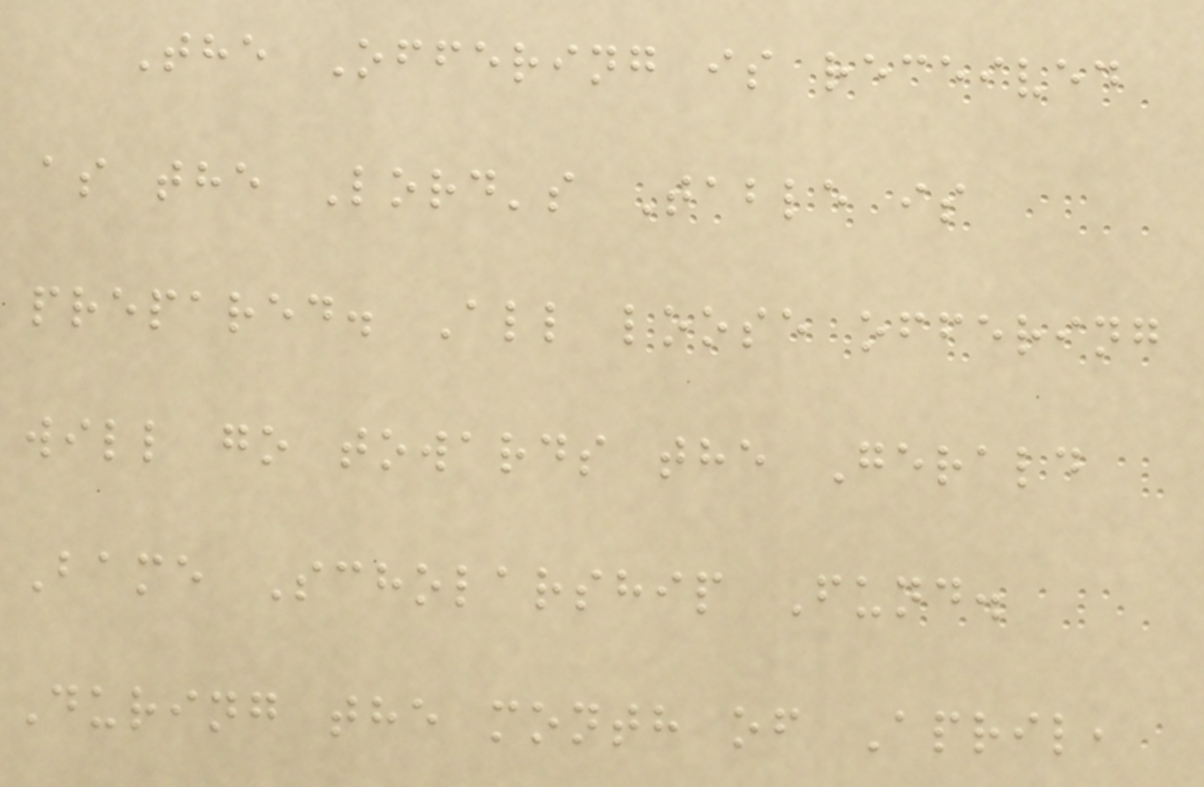The Offering is received
as the Lord's Table is
prepared. All loose offering
will go towards the Gerald
Bame Scholarship Fund.
During the month of April,
